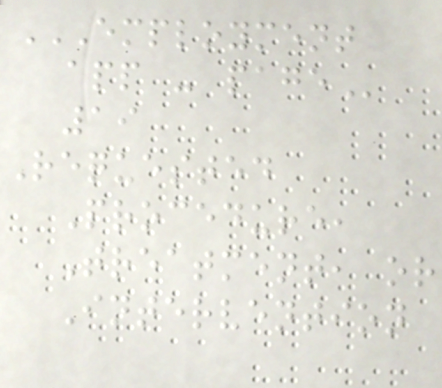EMPLOYMENT
APP - PAGE
19
Requested
Procedure,
Treatment, or
Intervention
